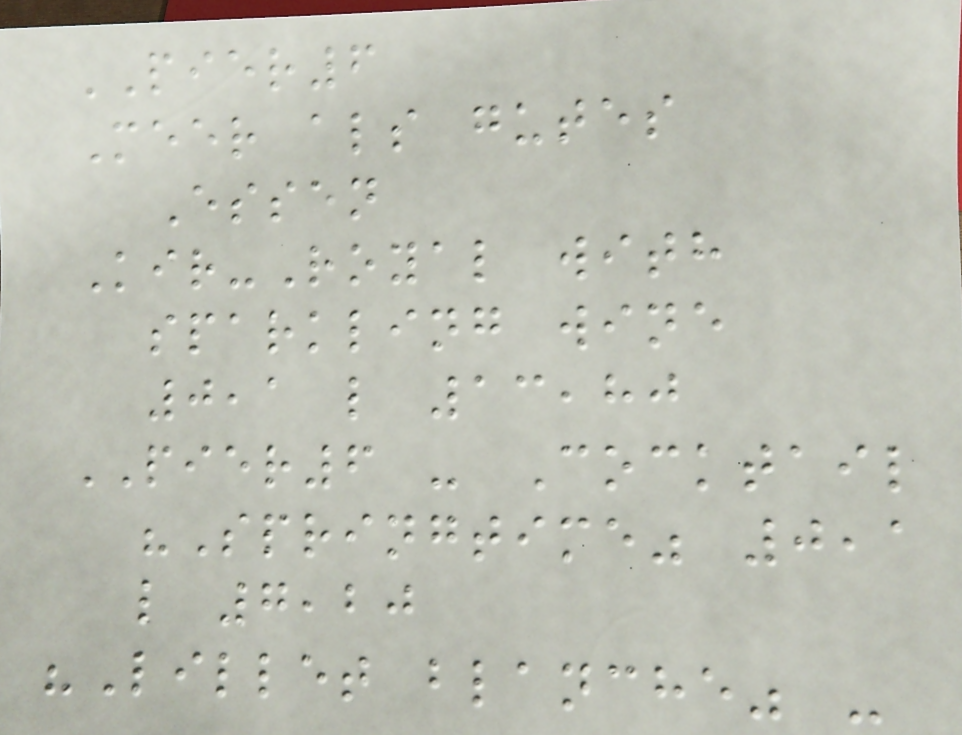PIER6
Meer als gutes
Essen
Kir-Royal with
sparkling wine
0,1 l 13,80
PIER6 - Cocktail
"Springtime" 0,1
l 7,20
"Lillet blanche" -
